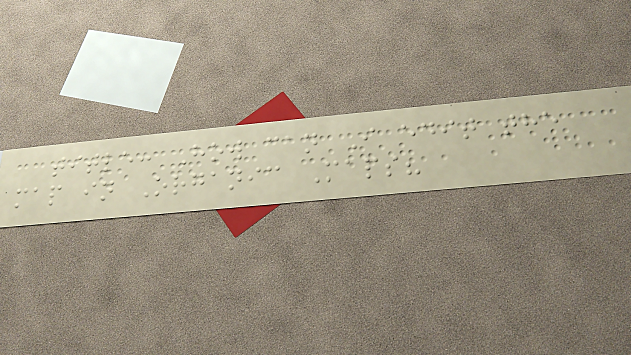title: How can I edit the
map in Organic Maps?
